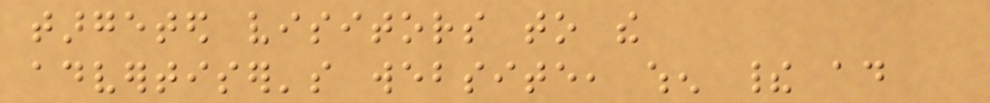targeted visitors to the
advertiser's website, when their ad
